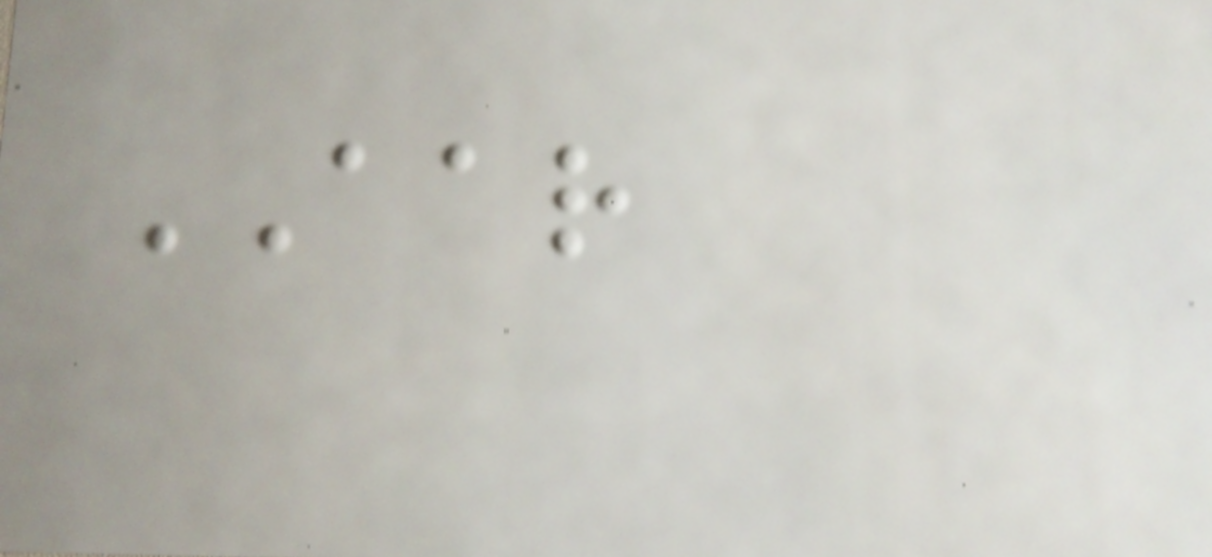AAR
